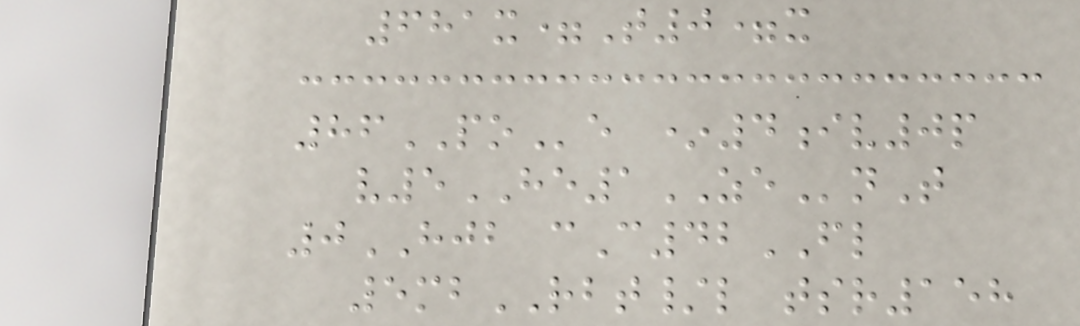681x=T0=x
86POe *4iv0p
v5HE1ZEnT
0HJB cC42FL
5mbRBT/l tsr158
